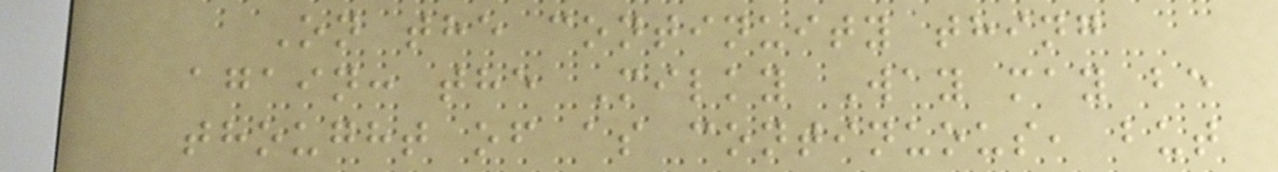On the continuity thing
again: the Milky Way may be
thought of as continuous, but
